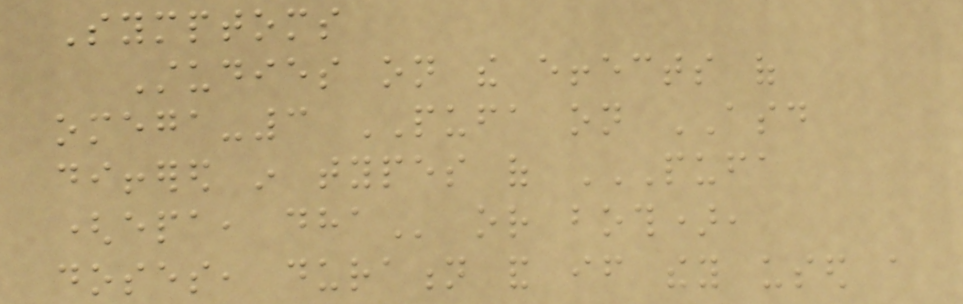Symptoms
Studies on the effects of
omega-3 PUFA on ASD
differed in types of PUFA
(EPA, DHA or both),
doses, duration and if they used a
